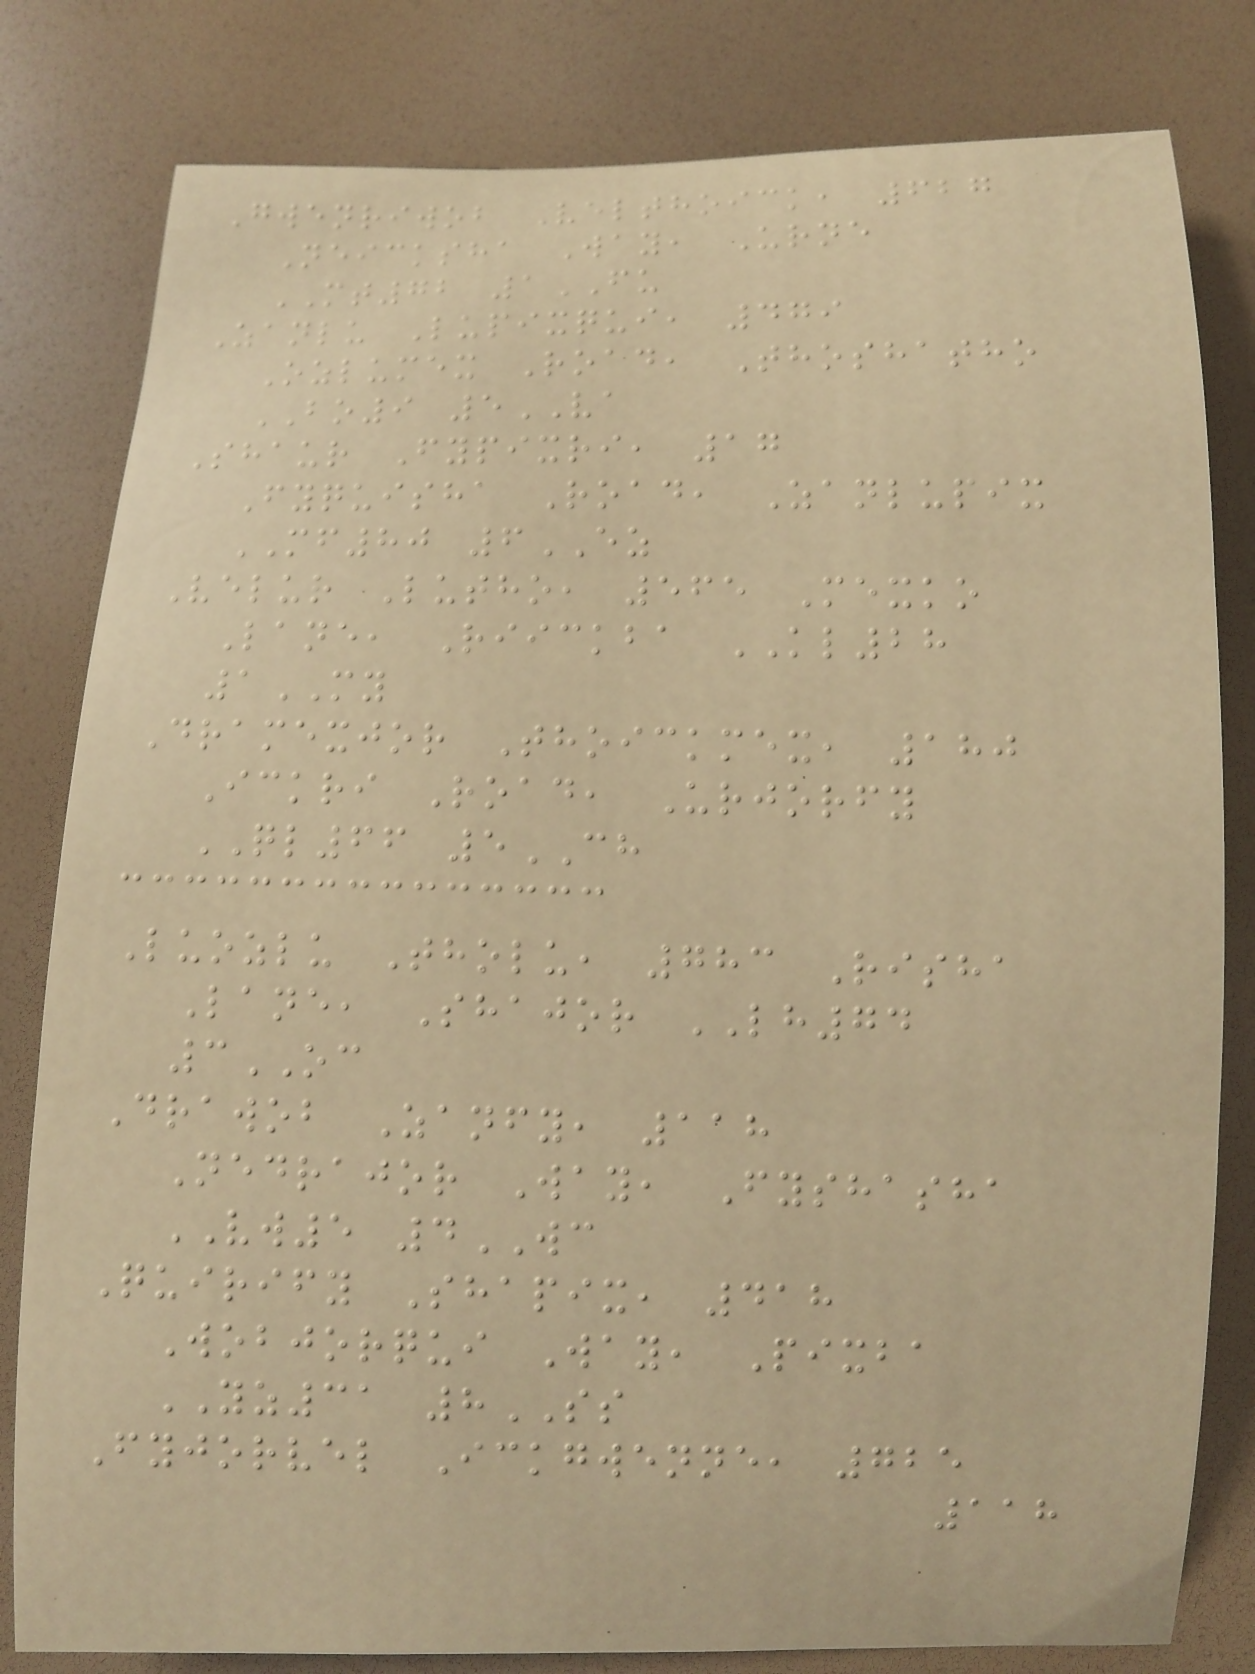Gwenriwob Velthoick, 627
Neicksha Way, Urne
MT72 1FU
Zanlu Lupixqui, 479
Ozlumex Road, Thoshatho
BO9 5VA
Shaur Fypixri, 17
Fyquisha Road, Zanlupix
MF80 6EZ
Velur Lutho, 565 Mexko
Lane, Riickba KL28
1MY
Dramexjor Thoickmex, 180
Ickri Road, Urjorfy
QL66 5CH
Luozlu Tholu, 783 Risha
Lane, Shajor LH74
3OC
Drawob Zanfy, 118
Nedrajor Way, Fyshasha
VW5 4WC
Quirify Shapix, 418
Wobjorqui Way, Pixba
YZ31 8SS
Fyjorvel Ickgwenne, 725
118
